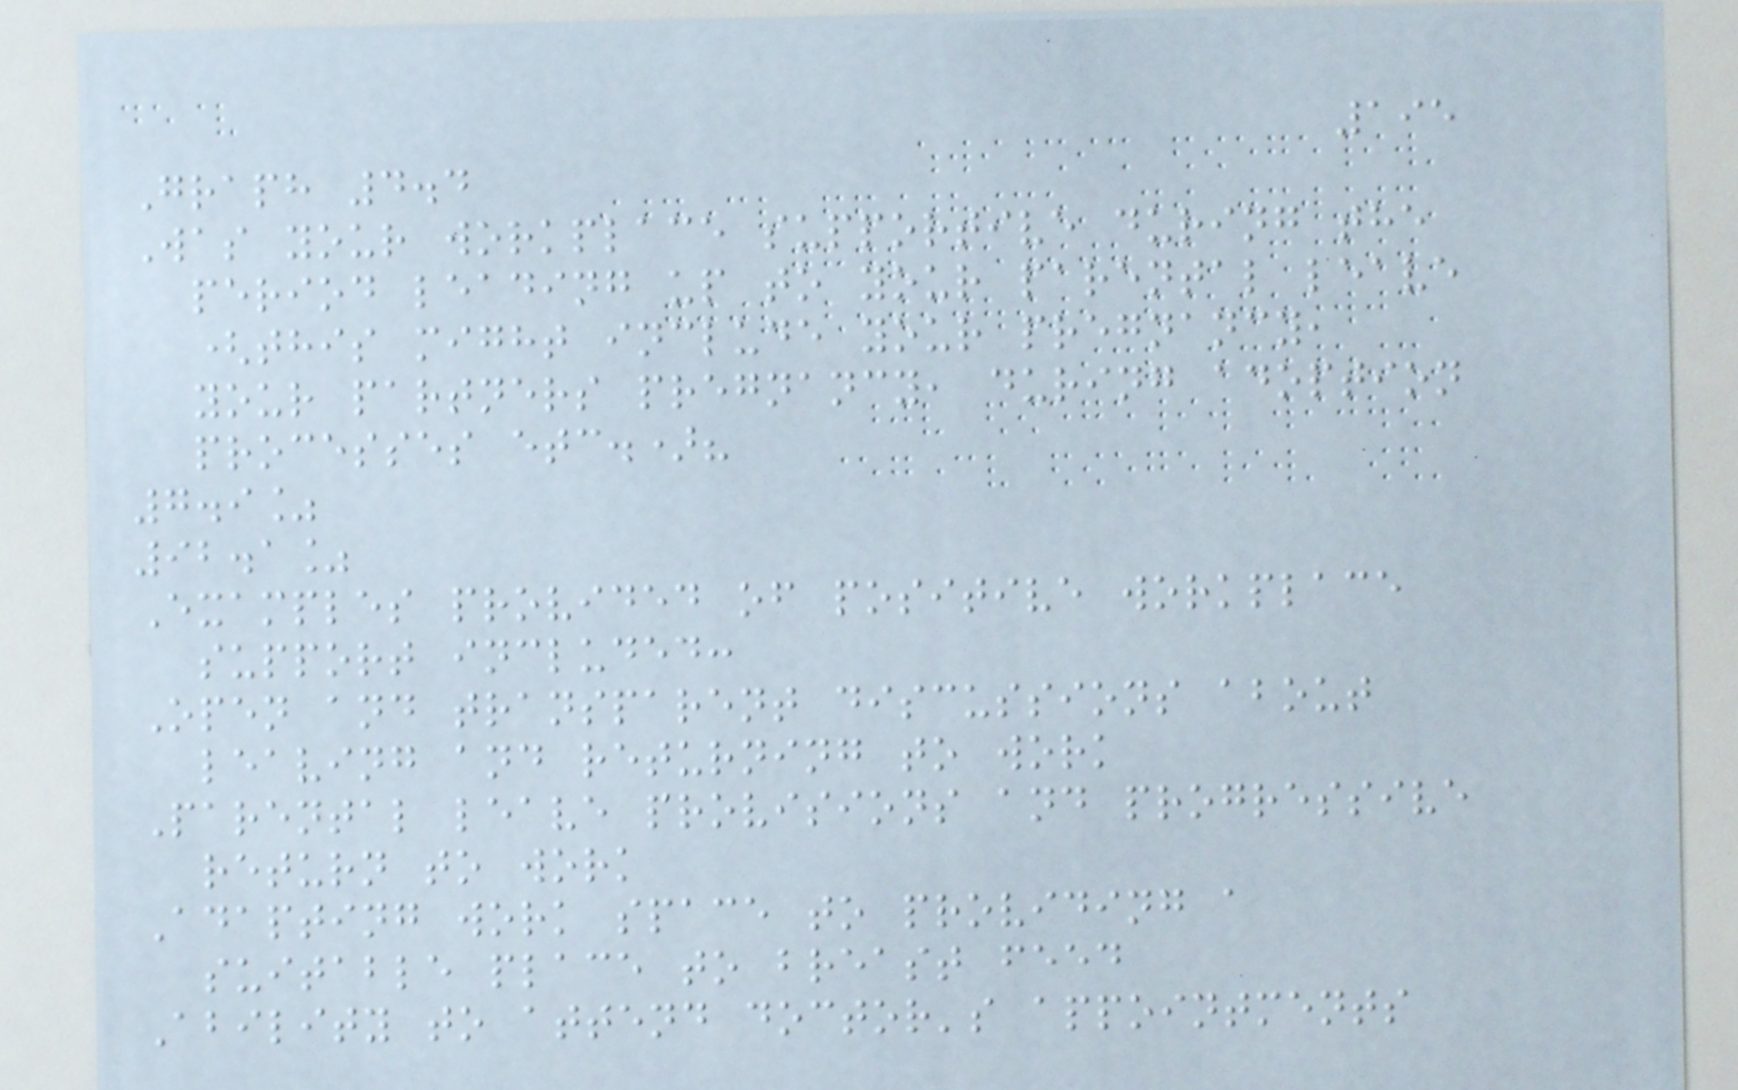195
Graph 4.4
Was your workplace supportive during the
period leading up to your parental leave
(this might include your pregnancy,
your partners pregnancy, during adoption
processes etc.)?
7.9%
92.1%
Examples provided of positive workplace
support included:
Open and transparent discussions about
leaving and returning to work
Parental leave provisions and progressive
return to work
Adapting work space to providing a
suitable place to breast feed
Ability to attend doctor's appointments
